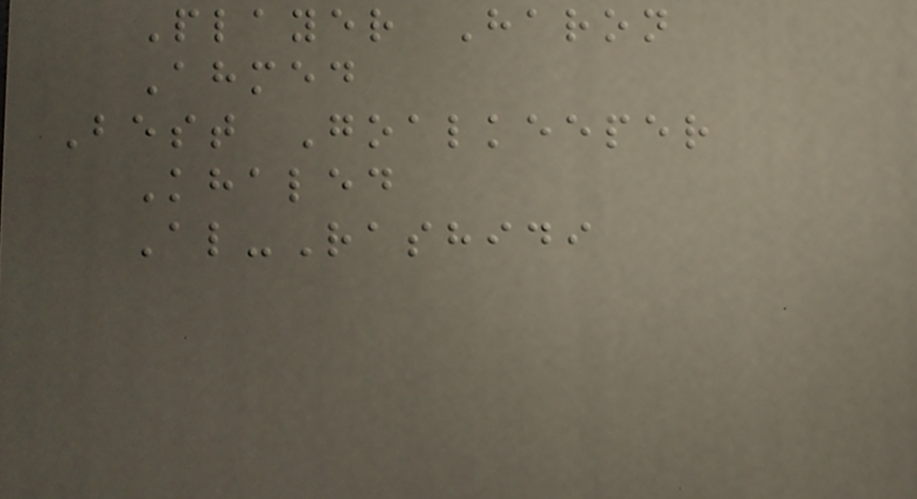Player Haron
Ahmed
Best Goalkeeper
Khaled
Al-Rashidi
